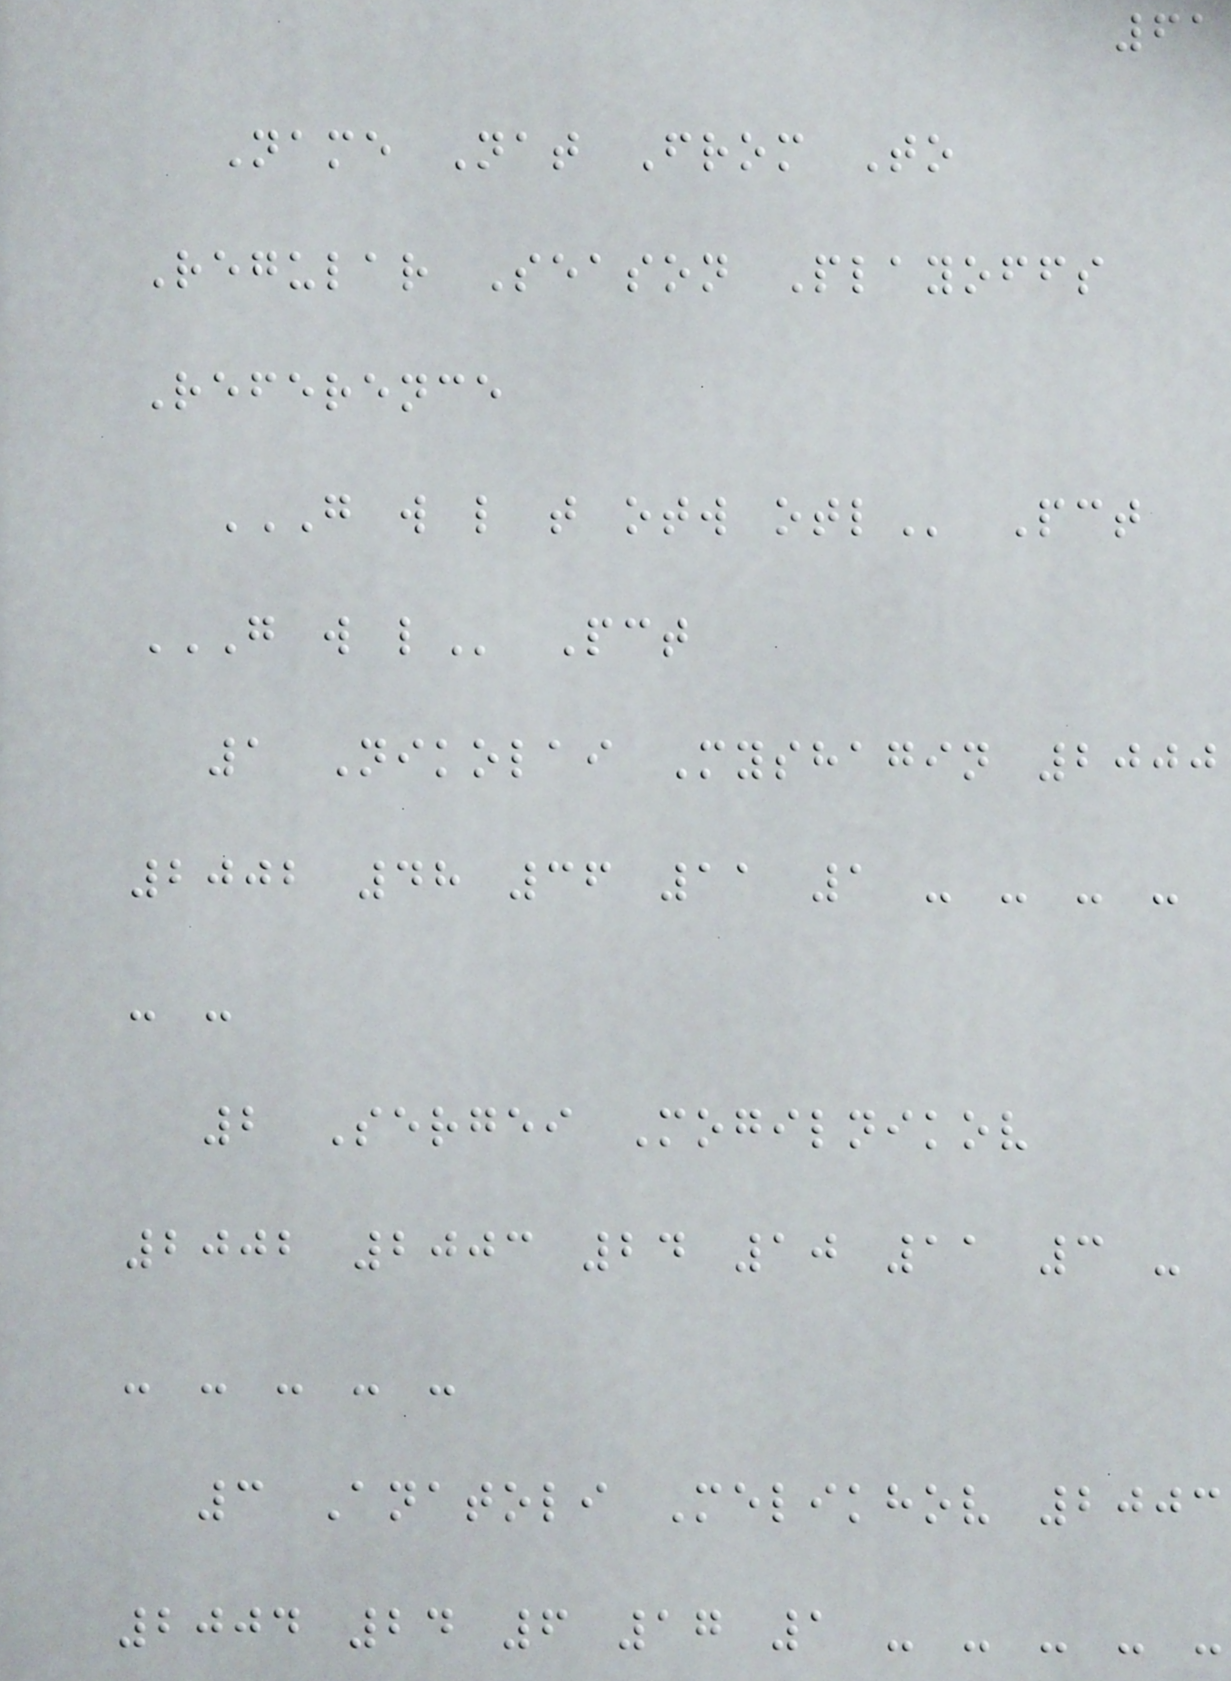61
Name Nat From To
Regular Season Playoffs
Reference
G W L T OTW OTL Pct
G W L Pct
1 Nikolai Myshagin 2000
2002 48 36 11 1 - - - -
- -
2 Sergei Mogilnikov
2002 2003 24 10 11 3 -
- - - - -
3 Anatoli Melikhov 2003
2004 24 6 17 1 - - - - -
